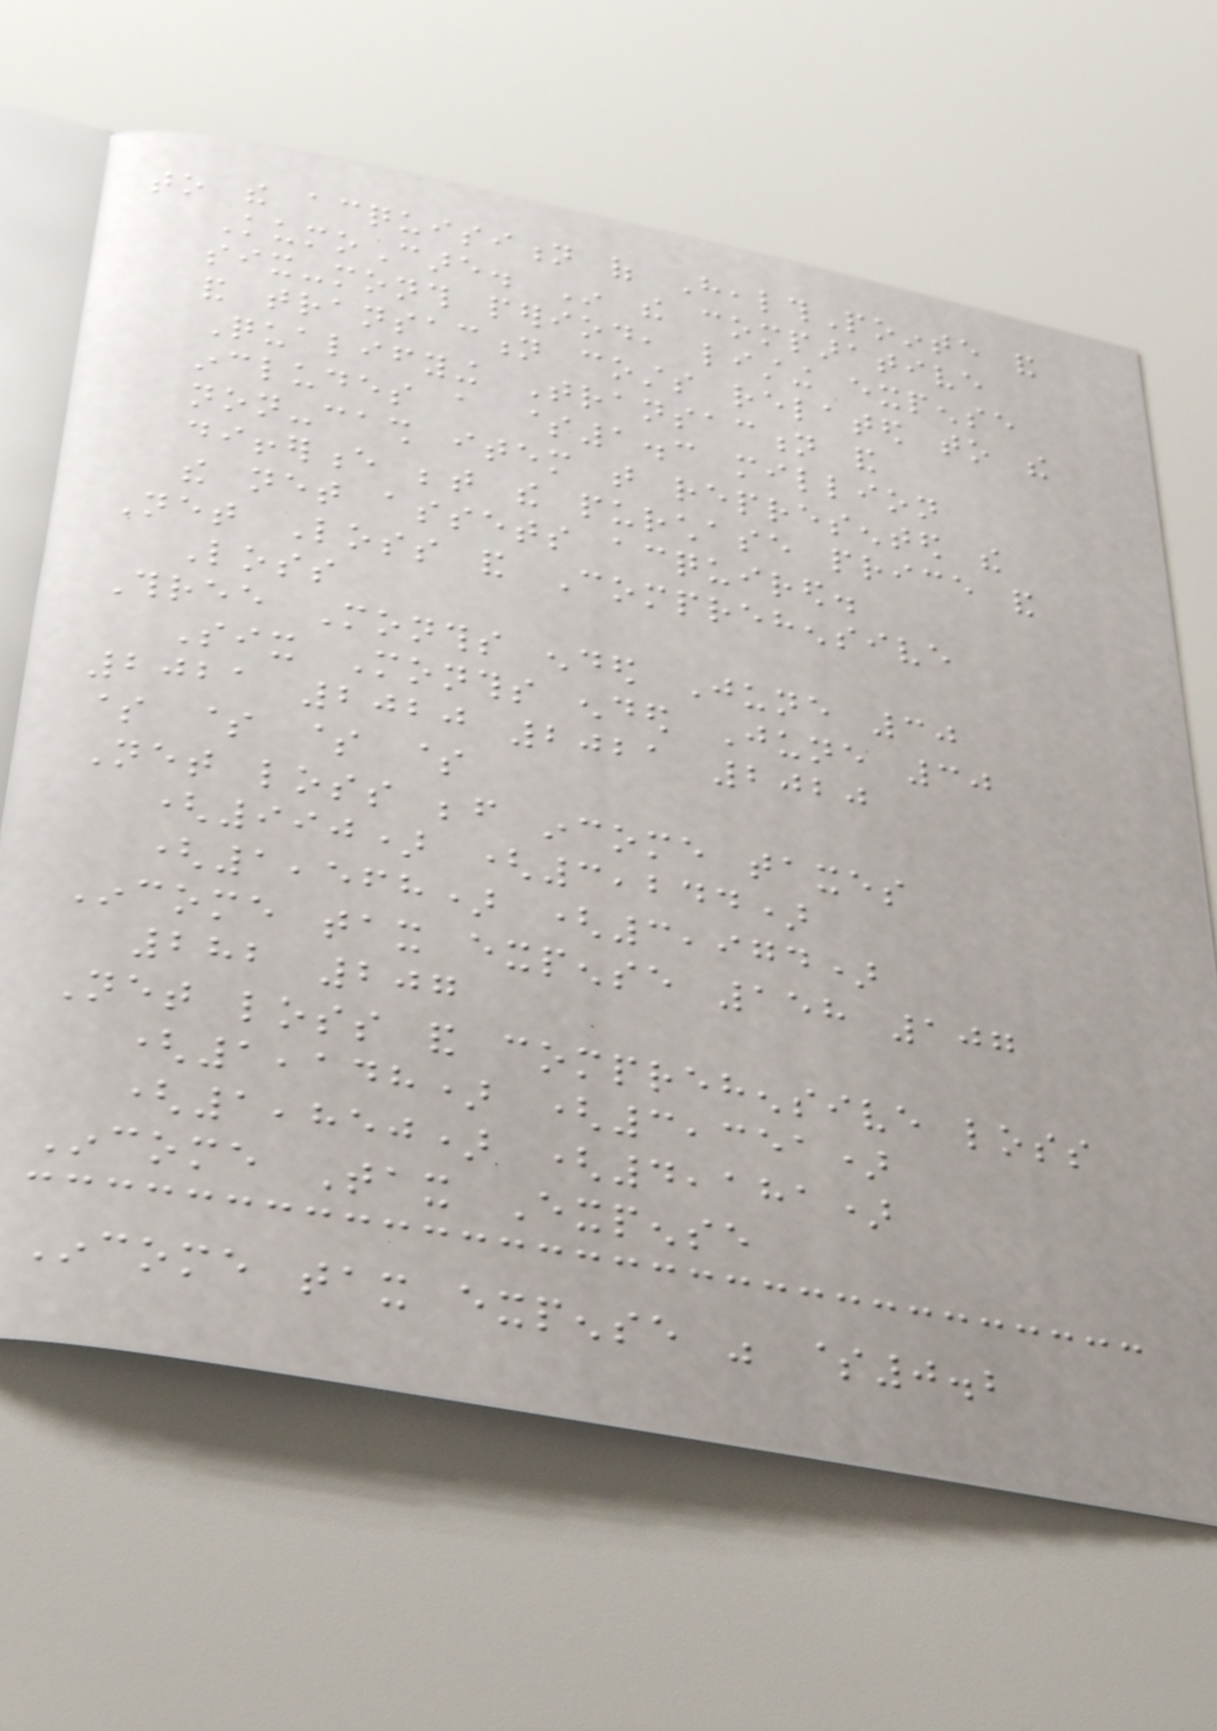to the acquisition of HealthPointe and
KumoCare. In the comparative
six-month period, listing expense
and transaction costs related to the
Qualifying Transaction and
includes a $1.3 million
non-cash item that represented the
difference between the purchase price and
the net assets acquired.
Net Loss and Comprehensive
Loss
Three Months ended June 30
Six Months ended June 30
2021 2020 2021 2020
$ $ $ $
Net loss before income taxes
(990) (3,244)
(1,568) (3,974)
Income tax expense 158 107
282 207
Net loss and comprehensive loss
(1,148) (3,351)
(1,850) (4,181)
Income Tax Expense
Income tax expense was $0.2
